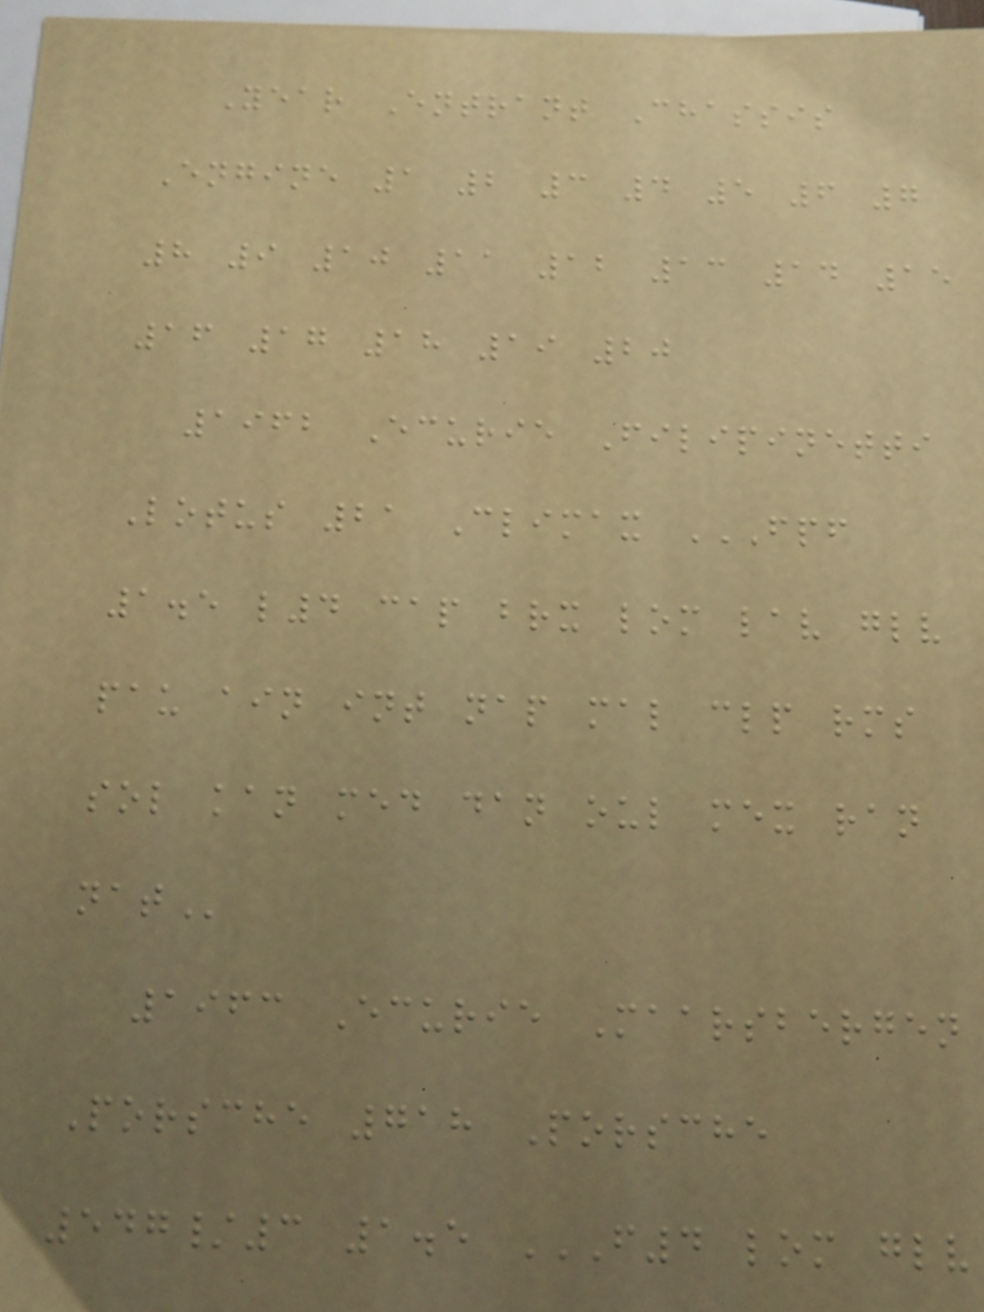Year Entrant Chassis
Engine 1 2 3 4 5 6 7
8 9 10 11 12 13 14 15
16 17 18 19 20
1962 Ecurie Filipinetti
Lotus 21 Climax FPF
1.5 L4 CAP BRX LOM LAV GLV
PAU AIN INT NAP MAL CLP RMS
SOL KAN MED DAN OUL MEX RAN
NAT
1963 Ecurie Maarsbergen
Porsche 718 Porsche
547/3 1.5 F4 LOM GLV
